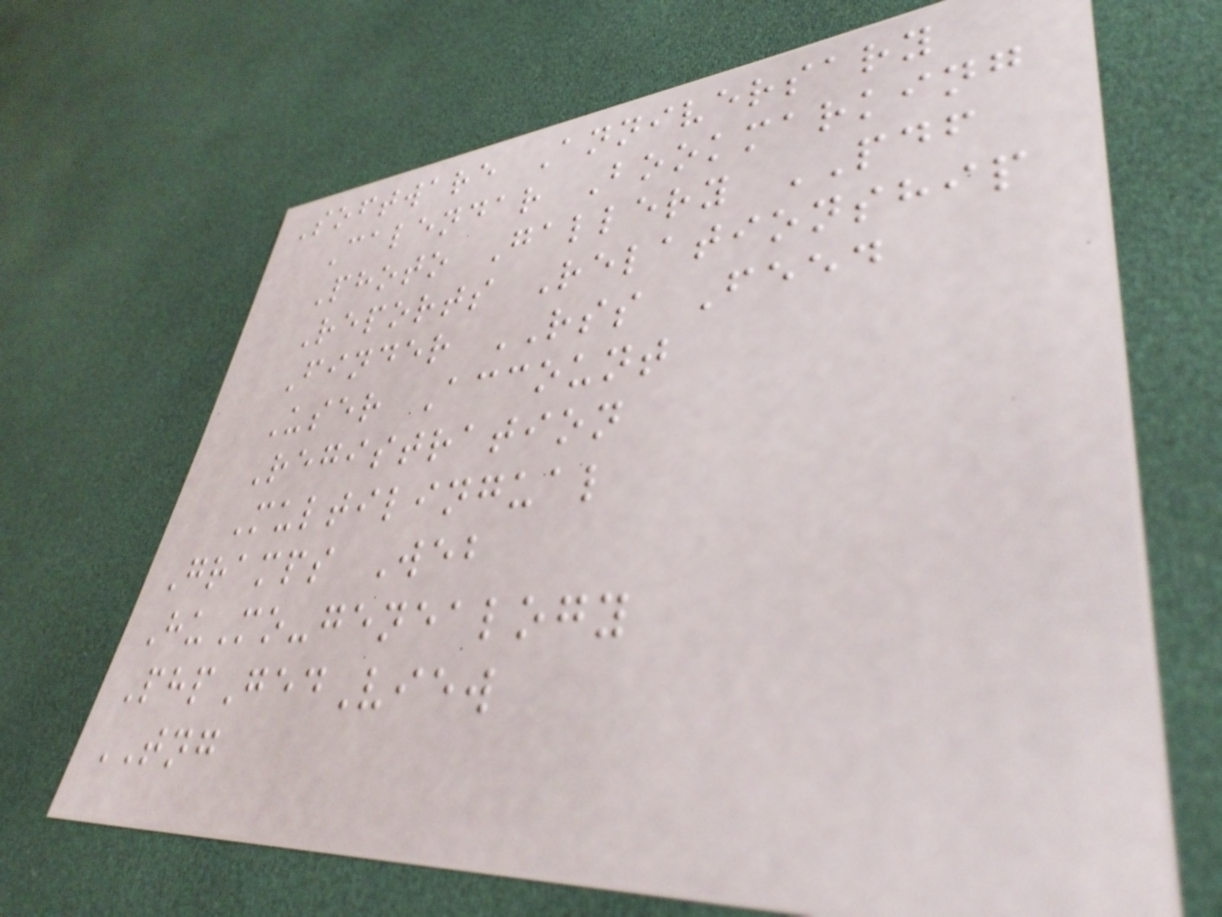Software Anniversary
Calendar Bookmarking
Photo Gallery PDF
Reports Relationship
Finder RSS Feed
User Account
Registration
Multilingual
Gramps Web
HuMo-genealogy
PhpGedView
TNG
